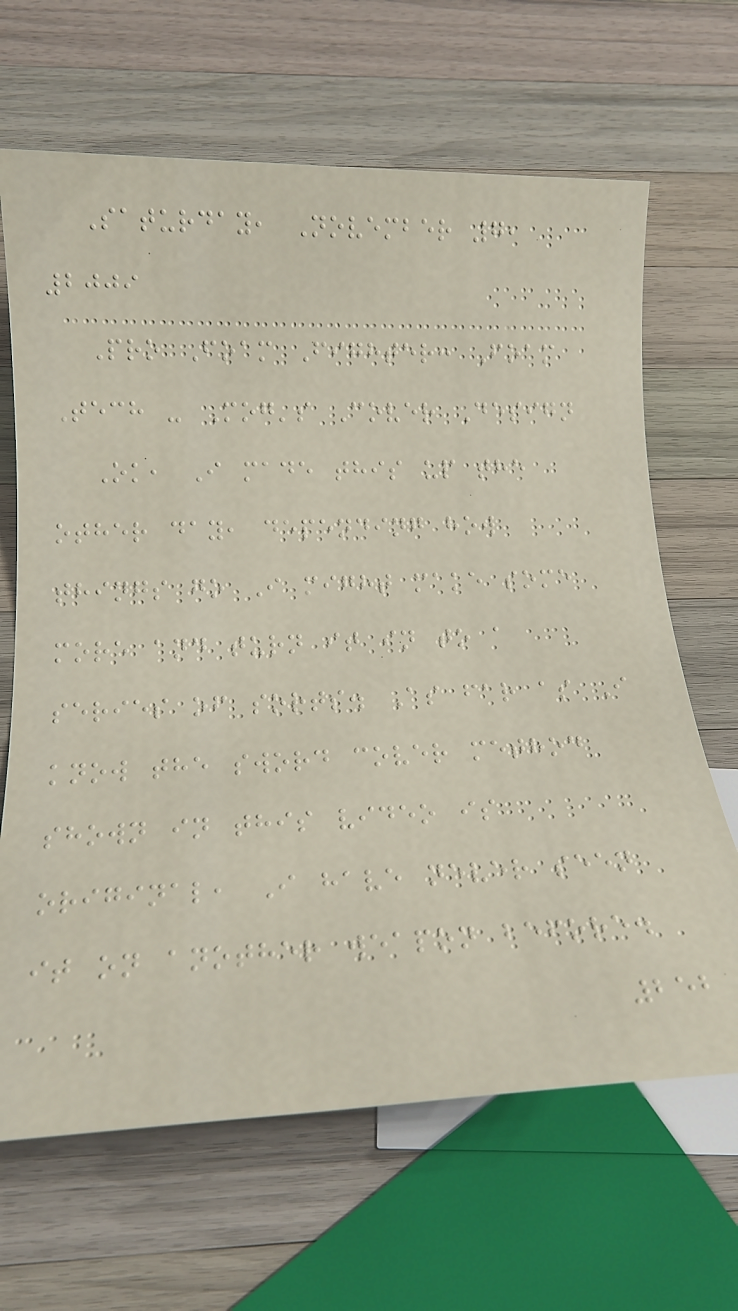Saturday, November 7,
2009
Pro Foam Fighter: Foam
Tech - Mog's Cover Design
Ok, I made this up the
other day, depending how
things go I might make some
more and turn it in to a
series of sorts. As far as I
know the sword cover method
shown in this video is
original, I have never seen
it on another weapon before.
252
